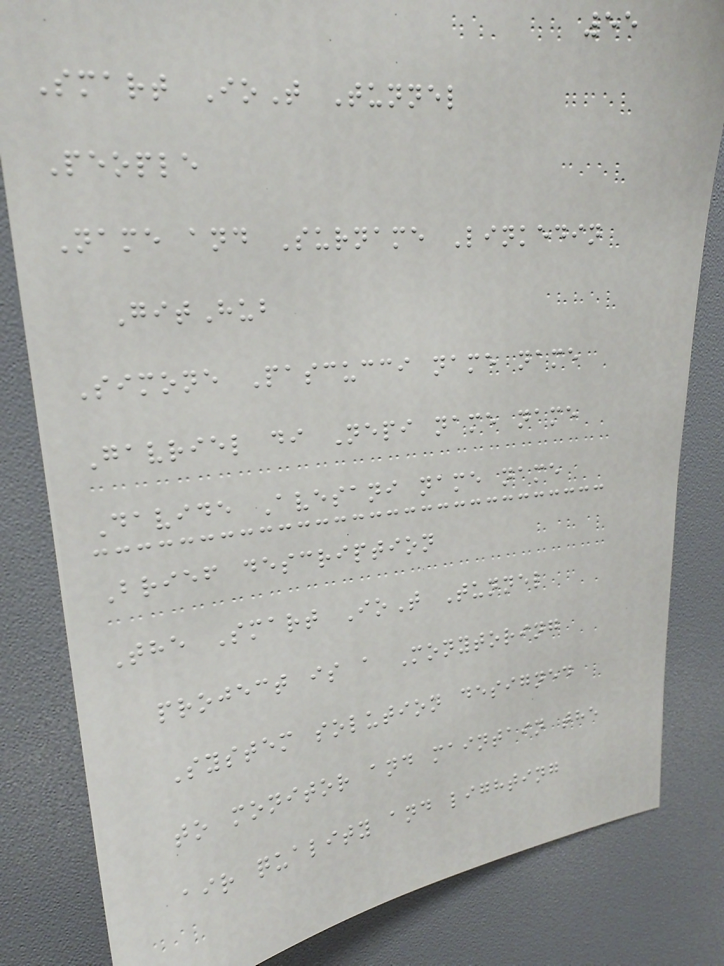55
Smart IoT Tunnel
People
Name and Surname Linkedin
GitHub
Simone Pascucci name name
Gavriel di Nepi name name
Davide Avesani name name
Brief description
The Smart IoT Tunnel
project is a Monytoring
System solution designed
to monitor and maintain the
air quality and lighting
